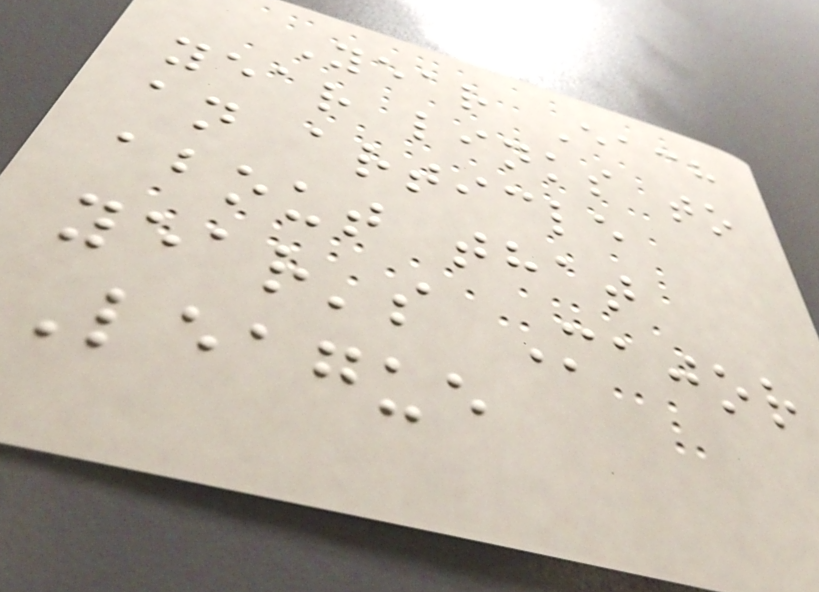Year Each
year links to
an article
about that
year's Major
League
